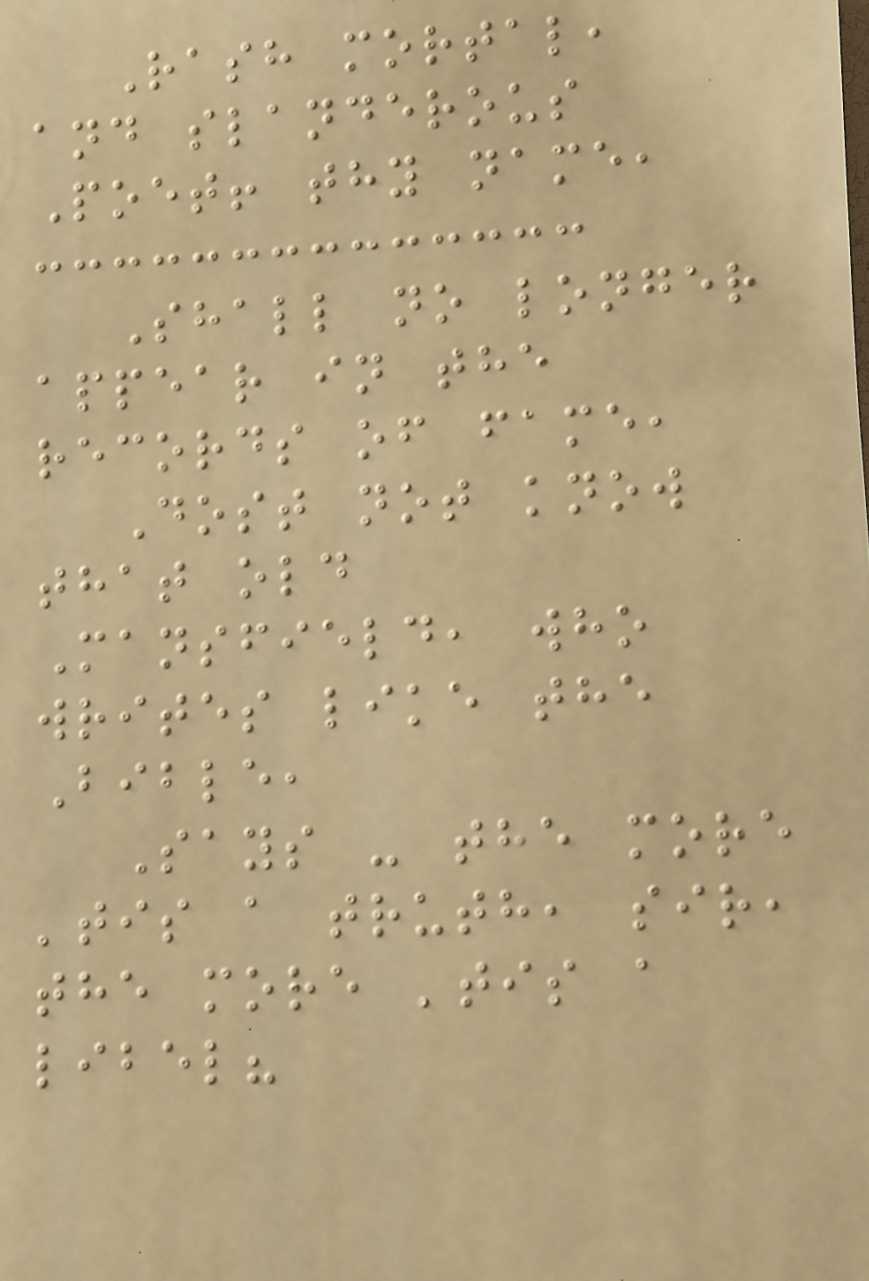Rash mortal,
and slanderous
Poet! thy name,
Shall no longer
appear in the
records of fame,
Dost not know
that old
Mansfield, who
writes like the
Bible,
Says - the more
'tis a truth, sir,
the more 'tis a
libel?
